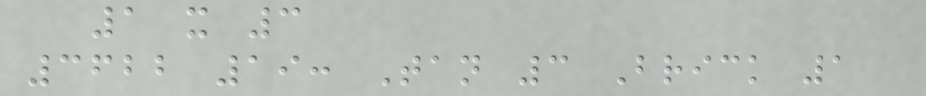1 x 3
3622 19: Tan 3 Brick 1
